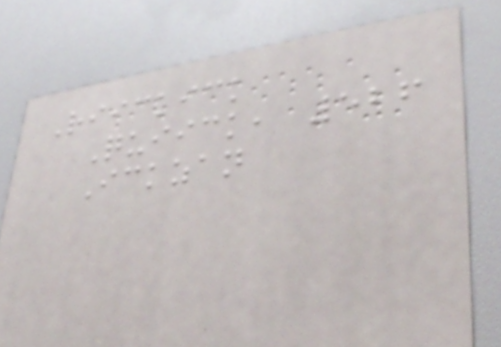Riickick
Quiick, 526
Ickzan
